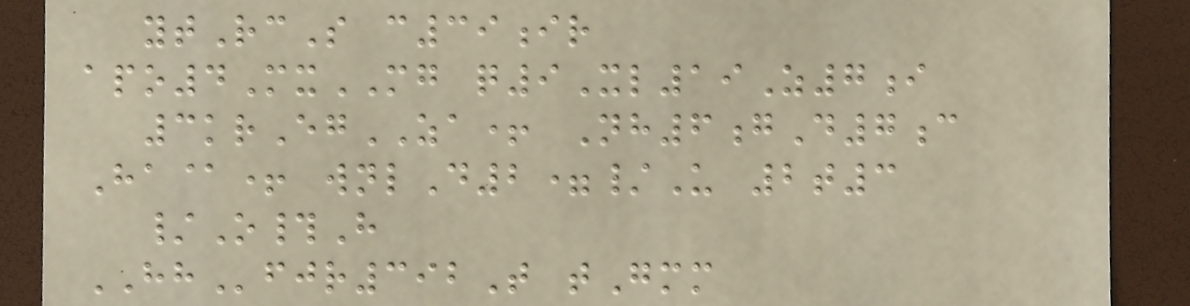ytRcS c39ir
apo4MxMG q9Xl19Z7i
3krEgZA+ Nh6gD7c
Ha@+ wnlD2=/U 2t3
/O#H
HHfjr392T tGmm
